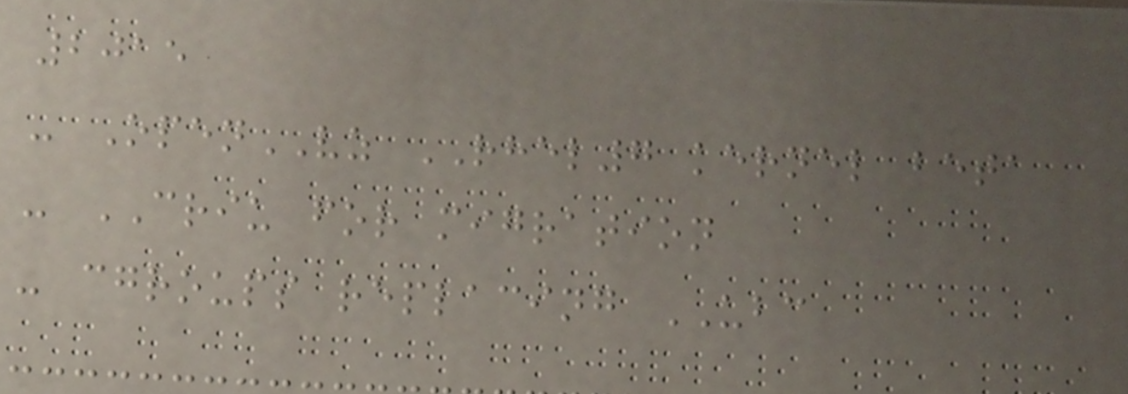2015
- OpenVZ RHEL7 kernel beta
- CRIU for migration
- cgroups replacing UBC
